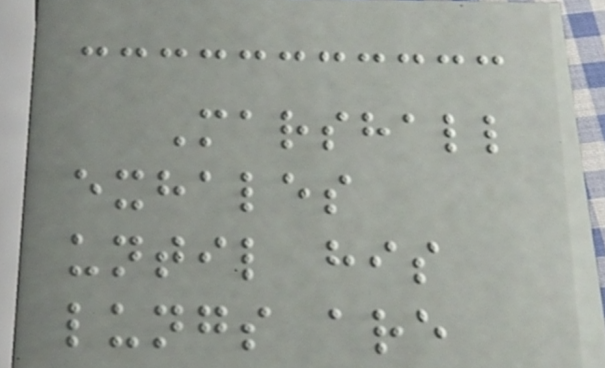Marshall
exhales
until his
lungs are
